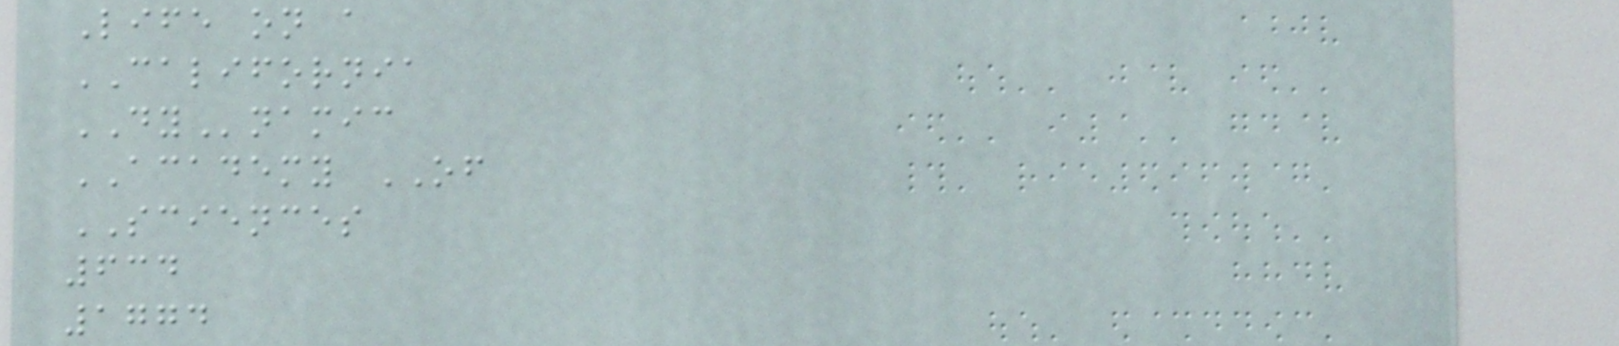Life on a
CALIFORNIA
DYnamic
ACADEMY OF
SCIENCES
634
1774
